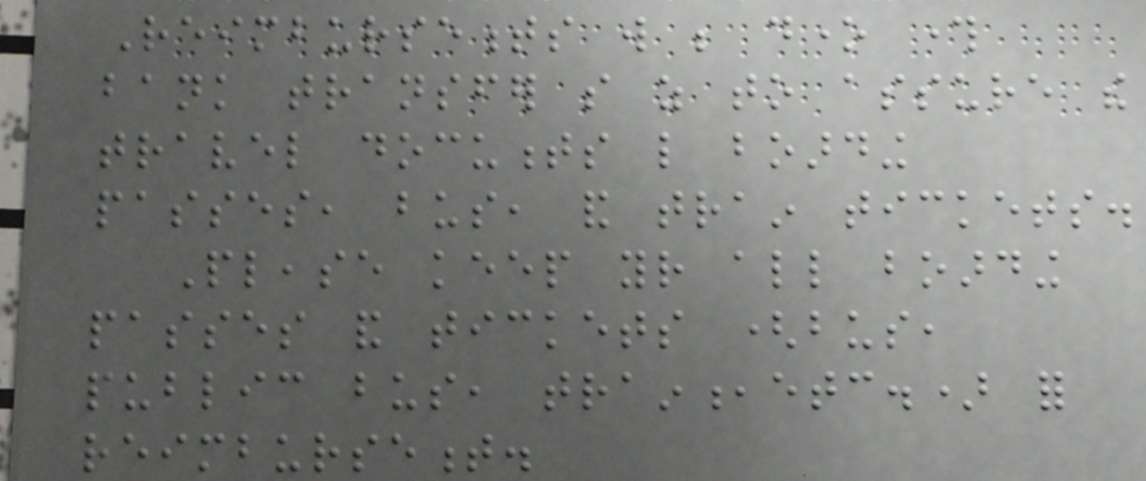Reimbursements will be done through
bank transfer so as to assure the
travel documents like boarding
passes, bus, and train tickets.
Please keep your all boarding
passes and tickets (bus,
public bus, train,etc.) for
reimbursement.
